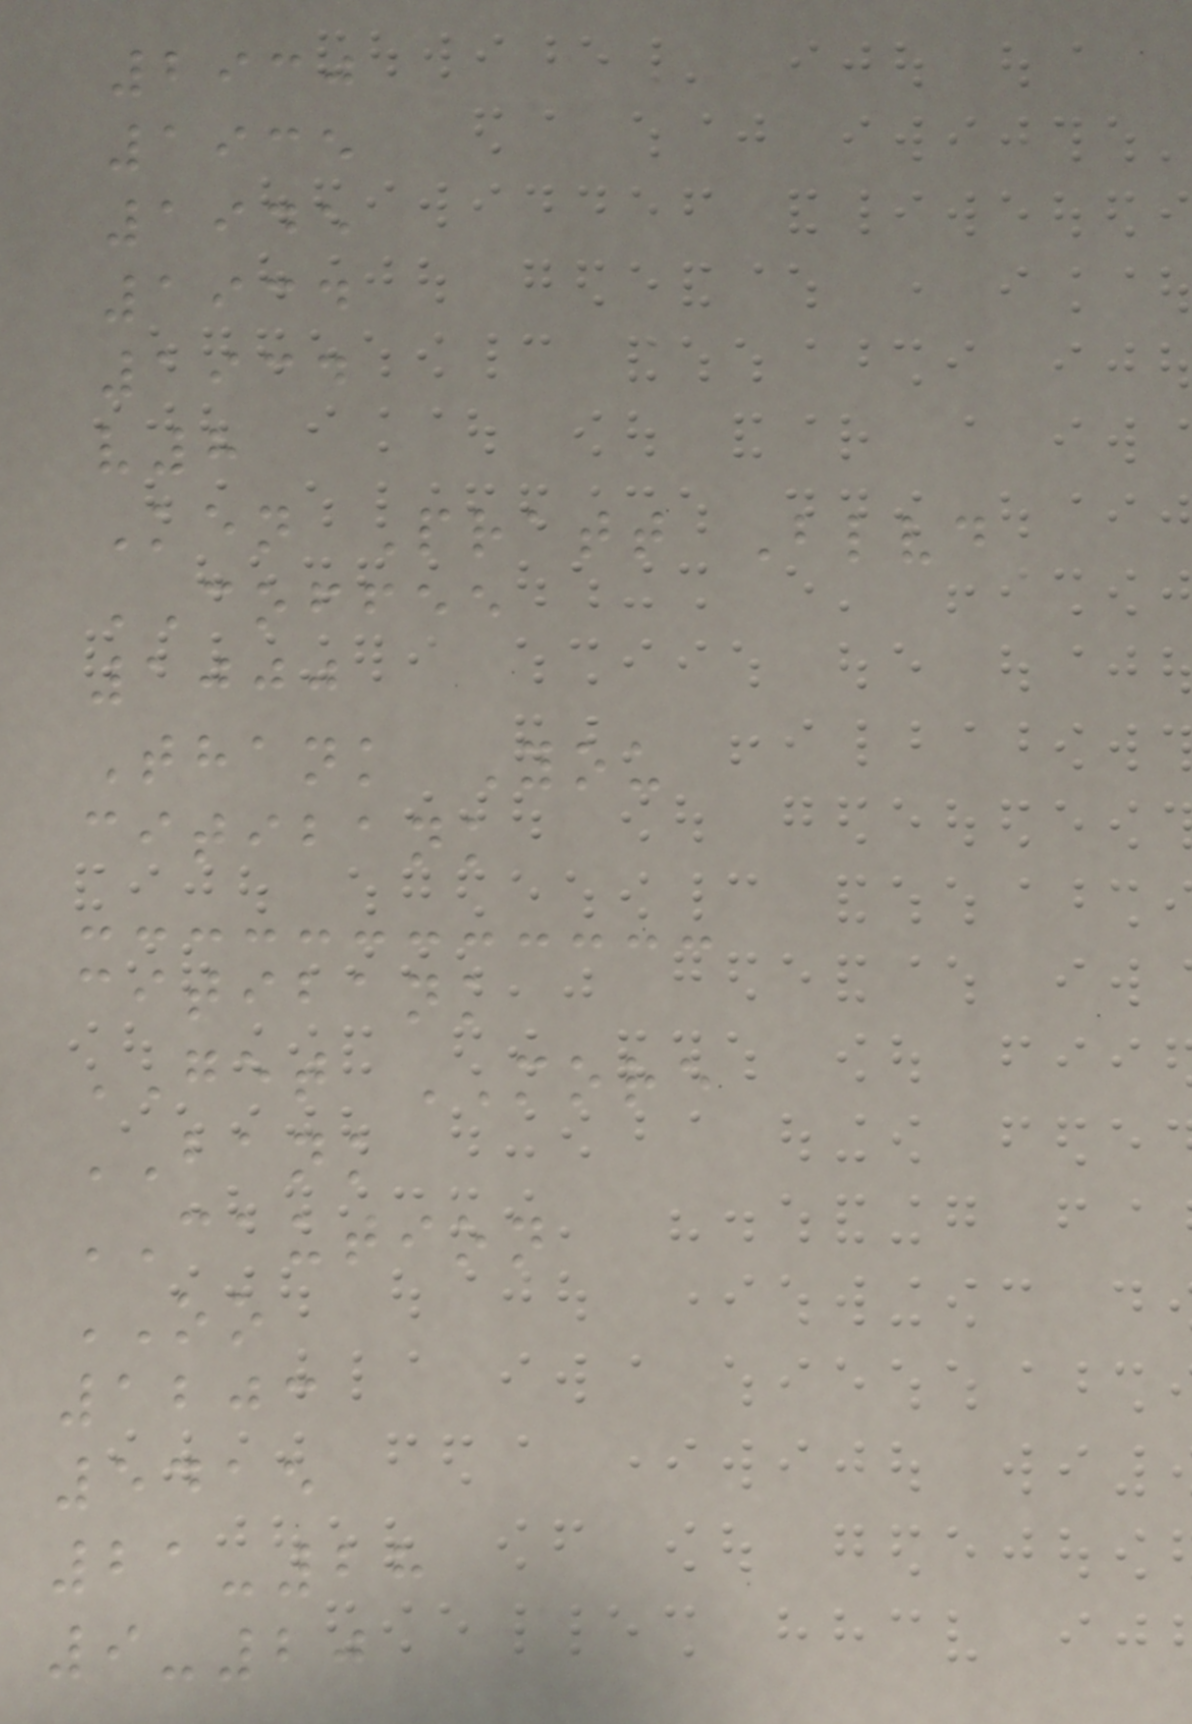2930
1935
1945
1934
1934
v8
Ken Pratt Blvd
COFFEE
1000
Thank You
citibank
citibank
GET MORE
BANK
CAUTION
OO
1203
5415
21-28
9-20
